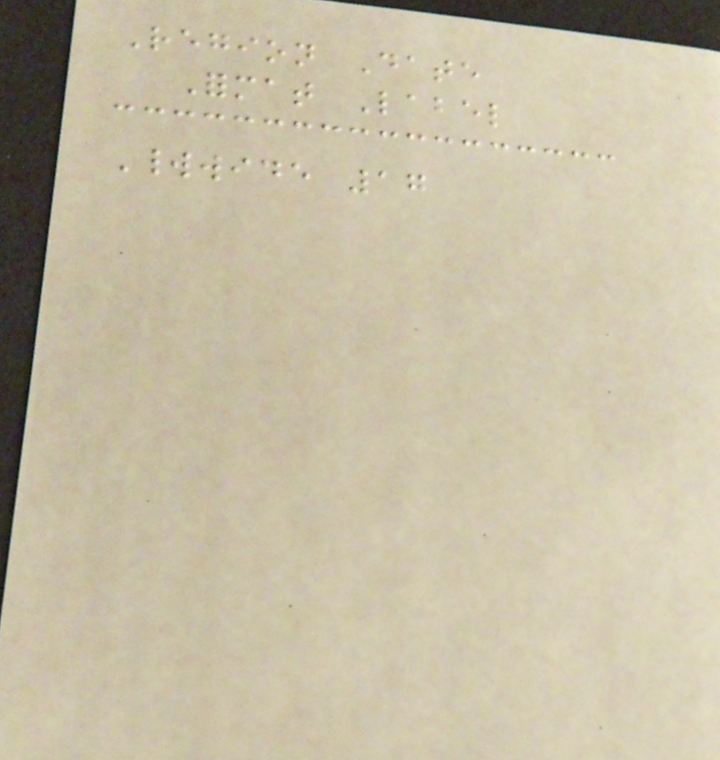Region Date
Format Label
Worldwide 17
